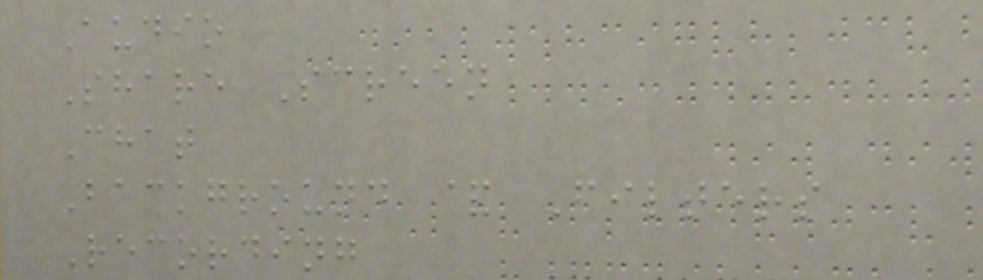Audio
Share Screen
Chat
Background & Filters
Recording
